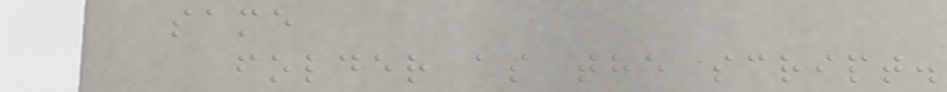same
folder as the script.
